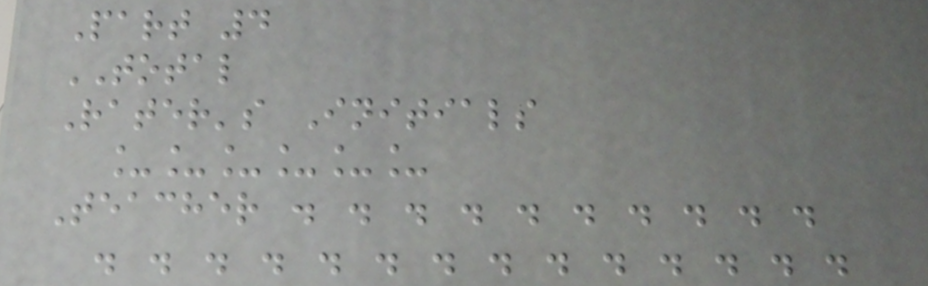Part 4
TOTAL
Rater's Initials
______
Teacher . . . . . . . . . .
. . . . . . . . . . . . . .
